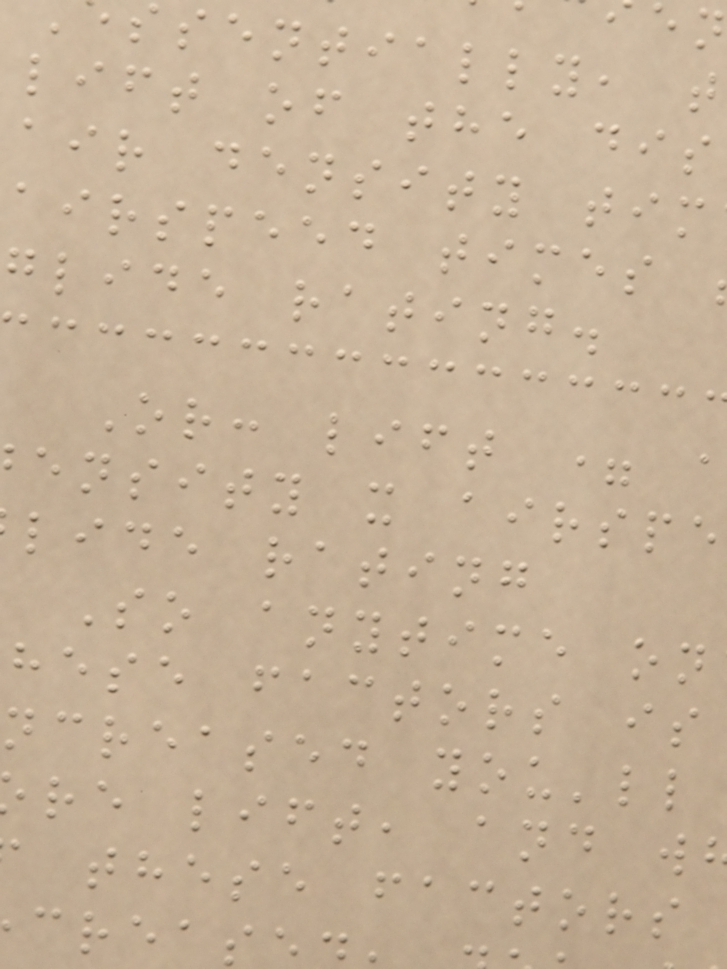sentially, t
lift of the dis
air density tim
airspeed times
glide rating.
Or: lift = a
ensity x airspe
lide rating
So anytime on
hese factors is
ncreased you'll
re lift, and w
these factors
